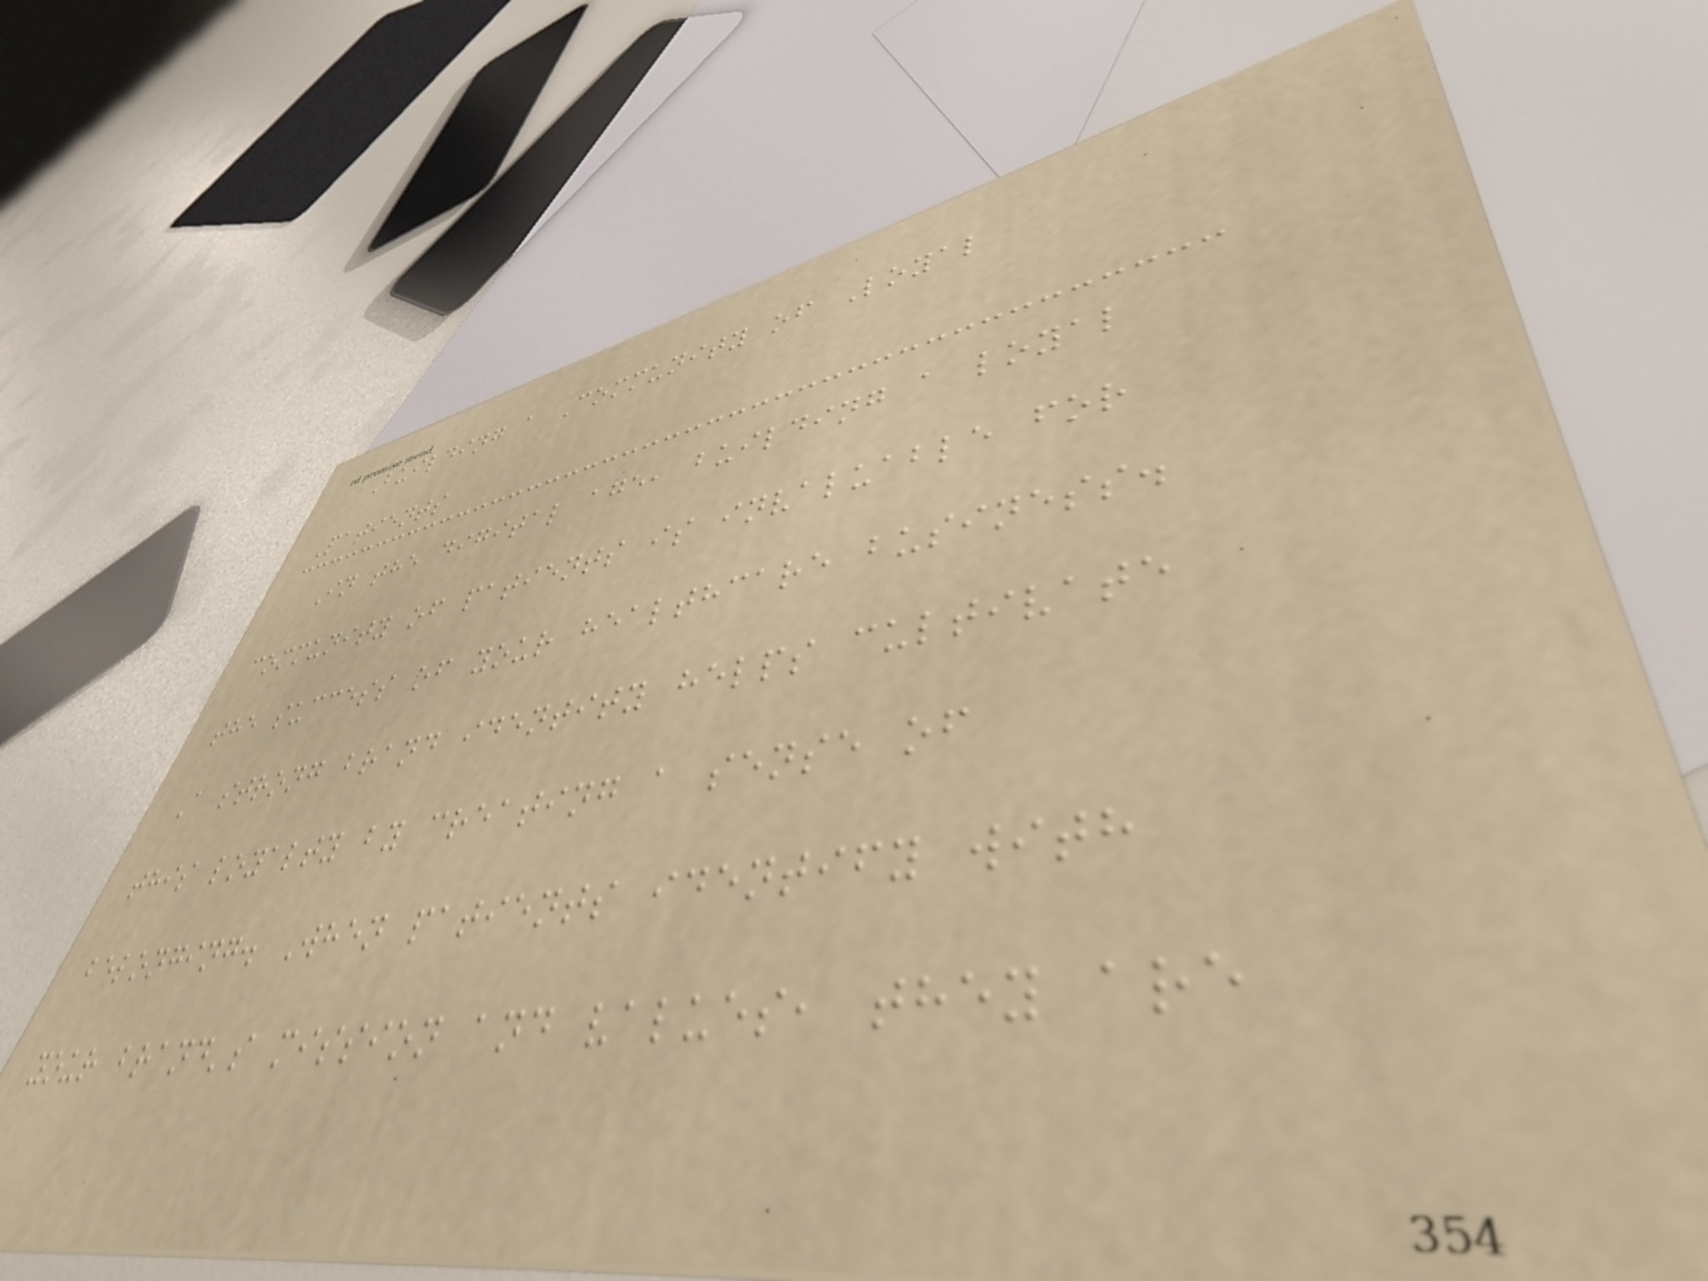Building a Community of Loyal
Patients
In the digital age, building a loyal
community of patients is invaluable for
the success of your healthcare business.
A strong brand identity helps cultivate
this loyalty by creating a sense of
belonging. When patients identify with
your brand's mission and values, they are
